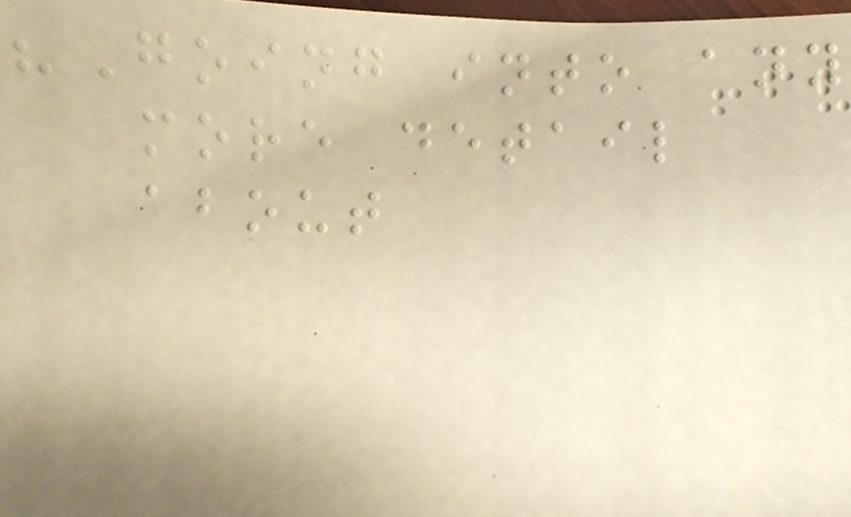"Going into any
more detail
about
